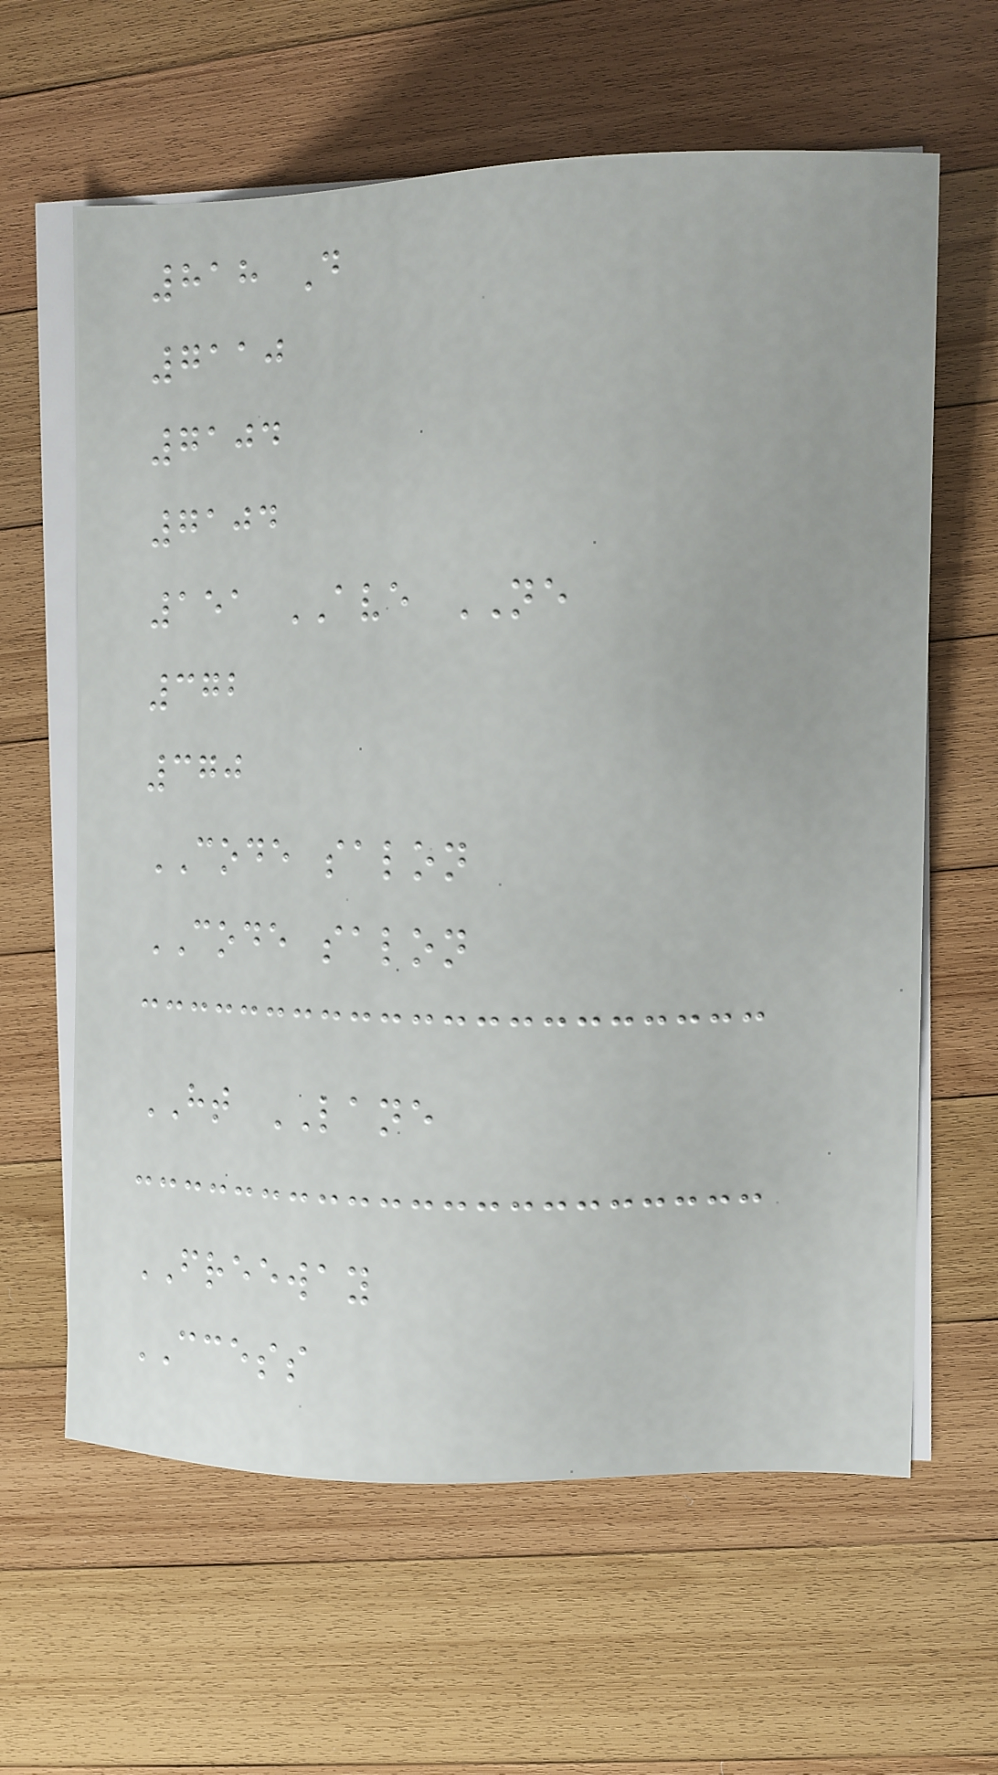818 D
7110
7104
7104
151 AVE NE
372
370
CODE salon
CODE salon
HT LANE
FREEWAY
CCESS
